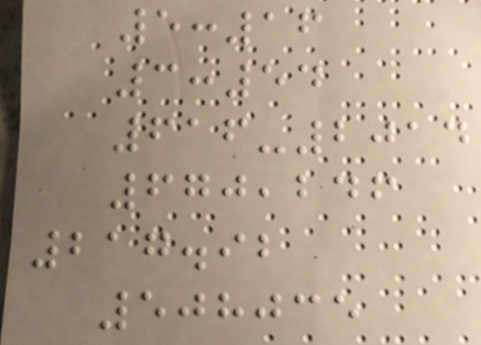5:16
3:54
616-2014
670,246
217.92
508035
